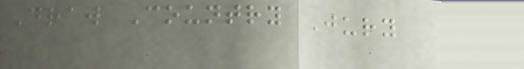Draw Country Jury
